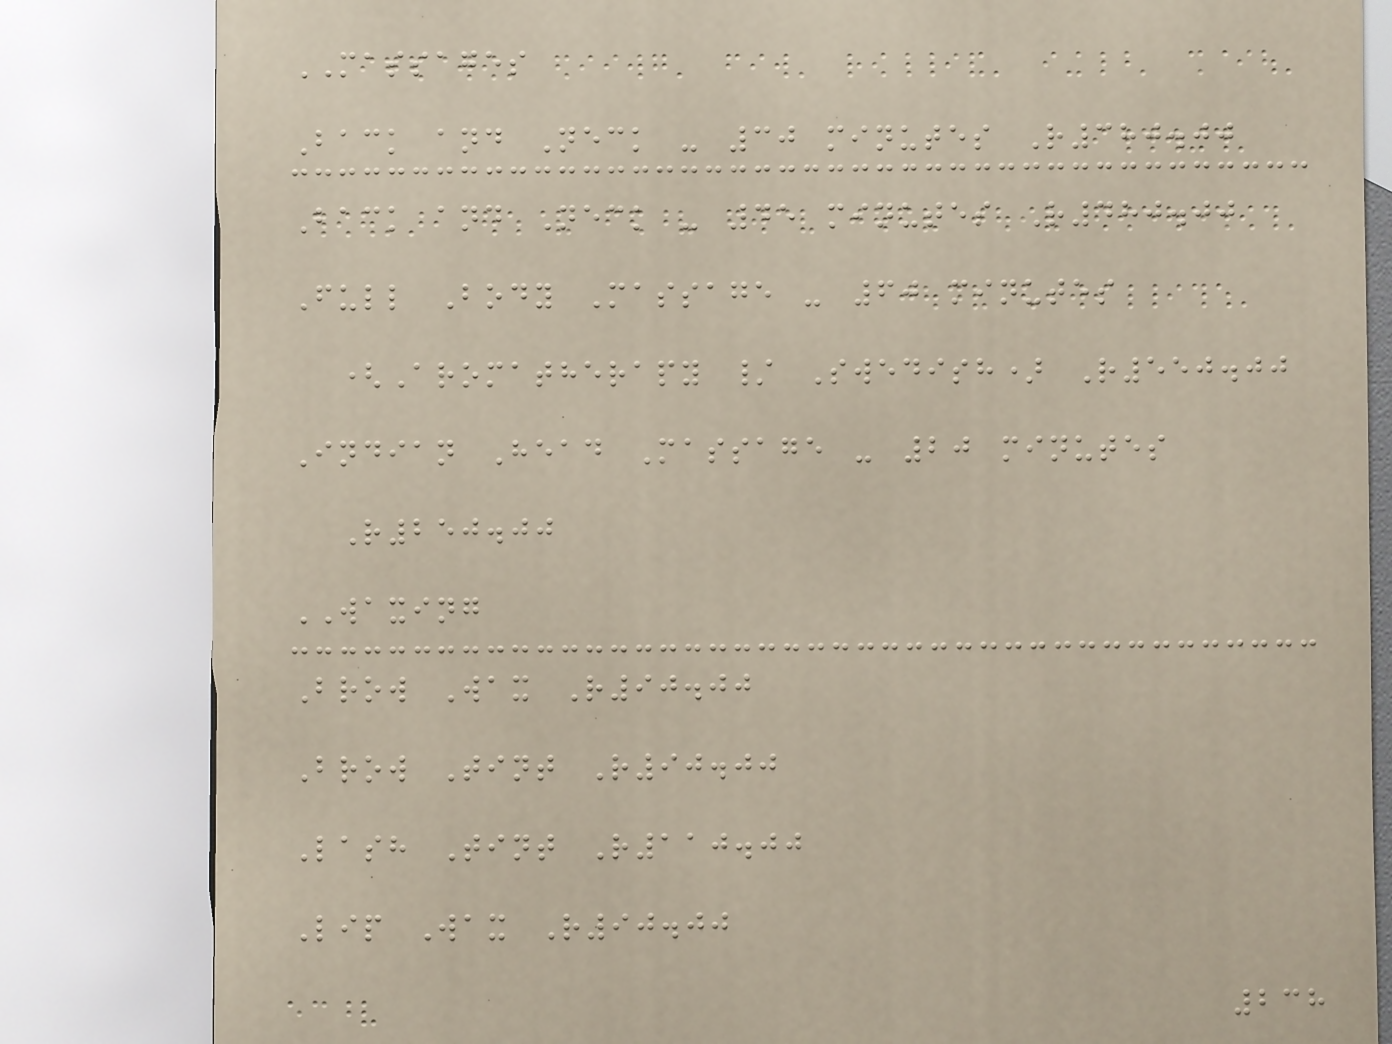MASSAGES
Back and Neck - 30 minutes R380.00
Back and Neck - 45 minutes R480.00
Full Body Massage - 60 minutes
(Aromatherapy / Swedish) R550.00
Indian Head Massage - 20 minutes
R250.00
WAXING
Brow Wax R90.00
Brow Tint R90.00
Lash Tint R110.00
Lip Wax R90.00
238
